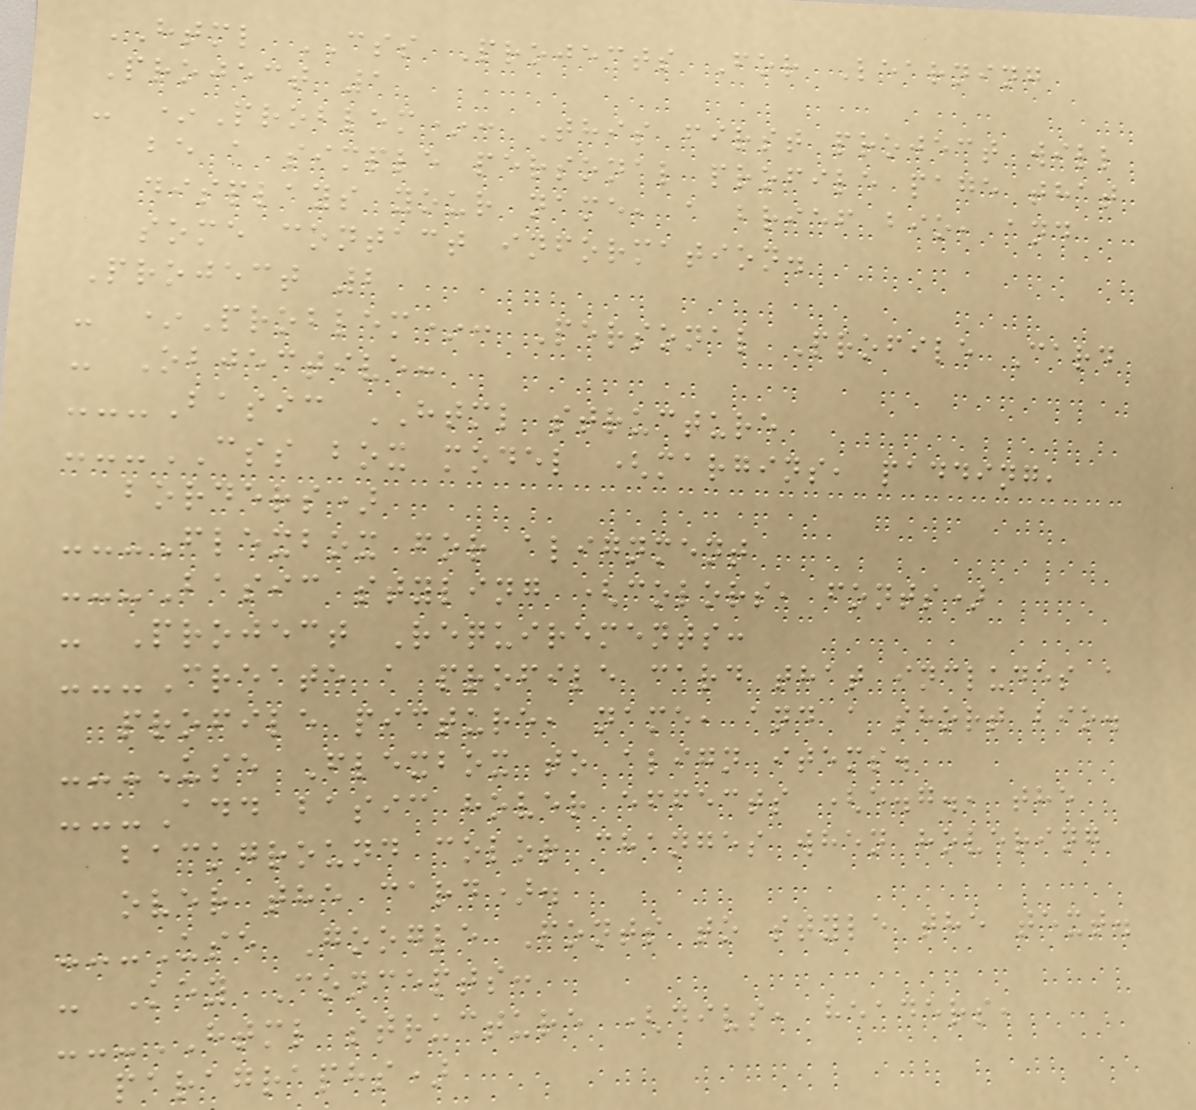HTML CSS Projects For Learning
Project 1
- *Problem*: This first project will
be a simple personal profile page that
displays your name, a brief bio, and
some contact information.
Project 2
- *Problem*: Personal Profile Card
- Objective:
---Basic HTML structure
---CSS box model (margins, padding,
borders)
---Flexbox for alignment
---Basic styling (colors, fonts)
- Project Requirements:
---Create a profile card that includes a
profile picture, name, and a short bio.
---Use Flexbox to align items.
---Add basic hover effects (e.g., the
background color changes when hovering
over the card).
---Use Google Fonts to style the text.
- Key Concepts:
---HTML structure (divs, headers,
paragraphs)
